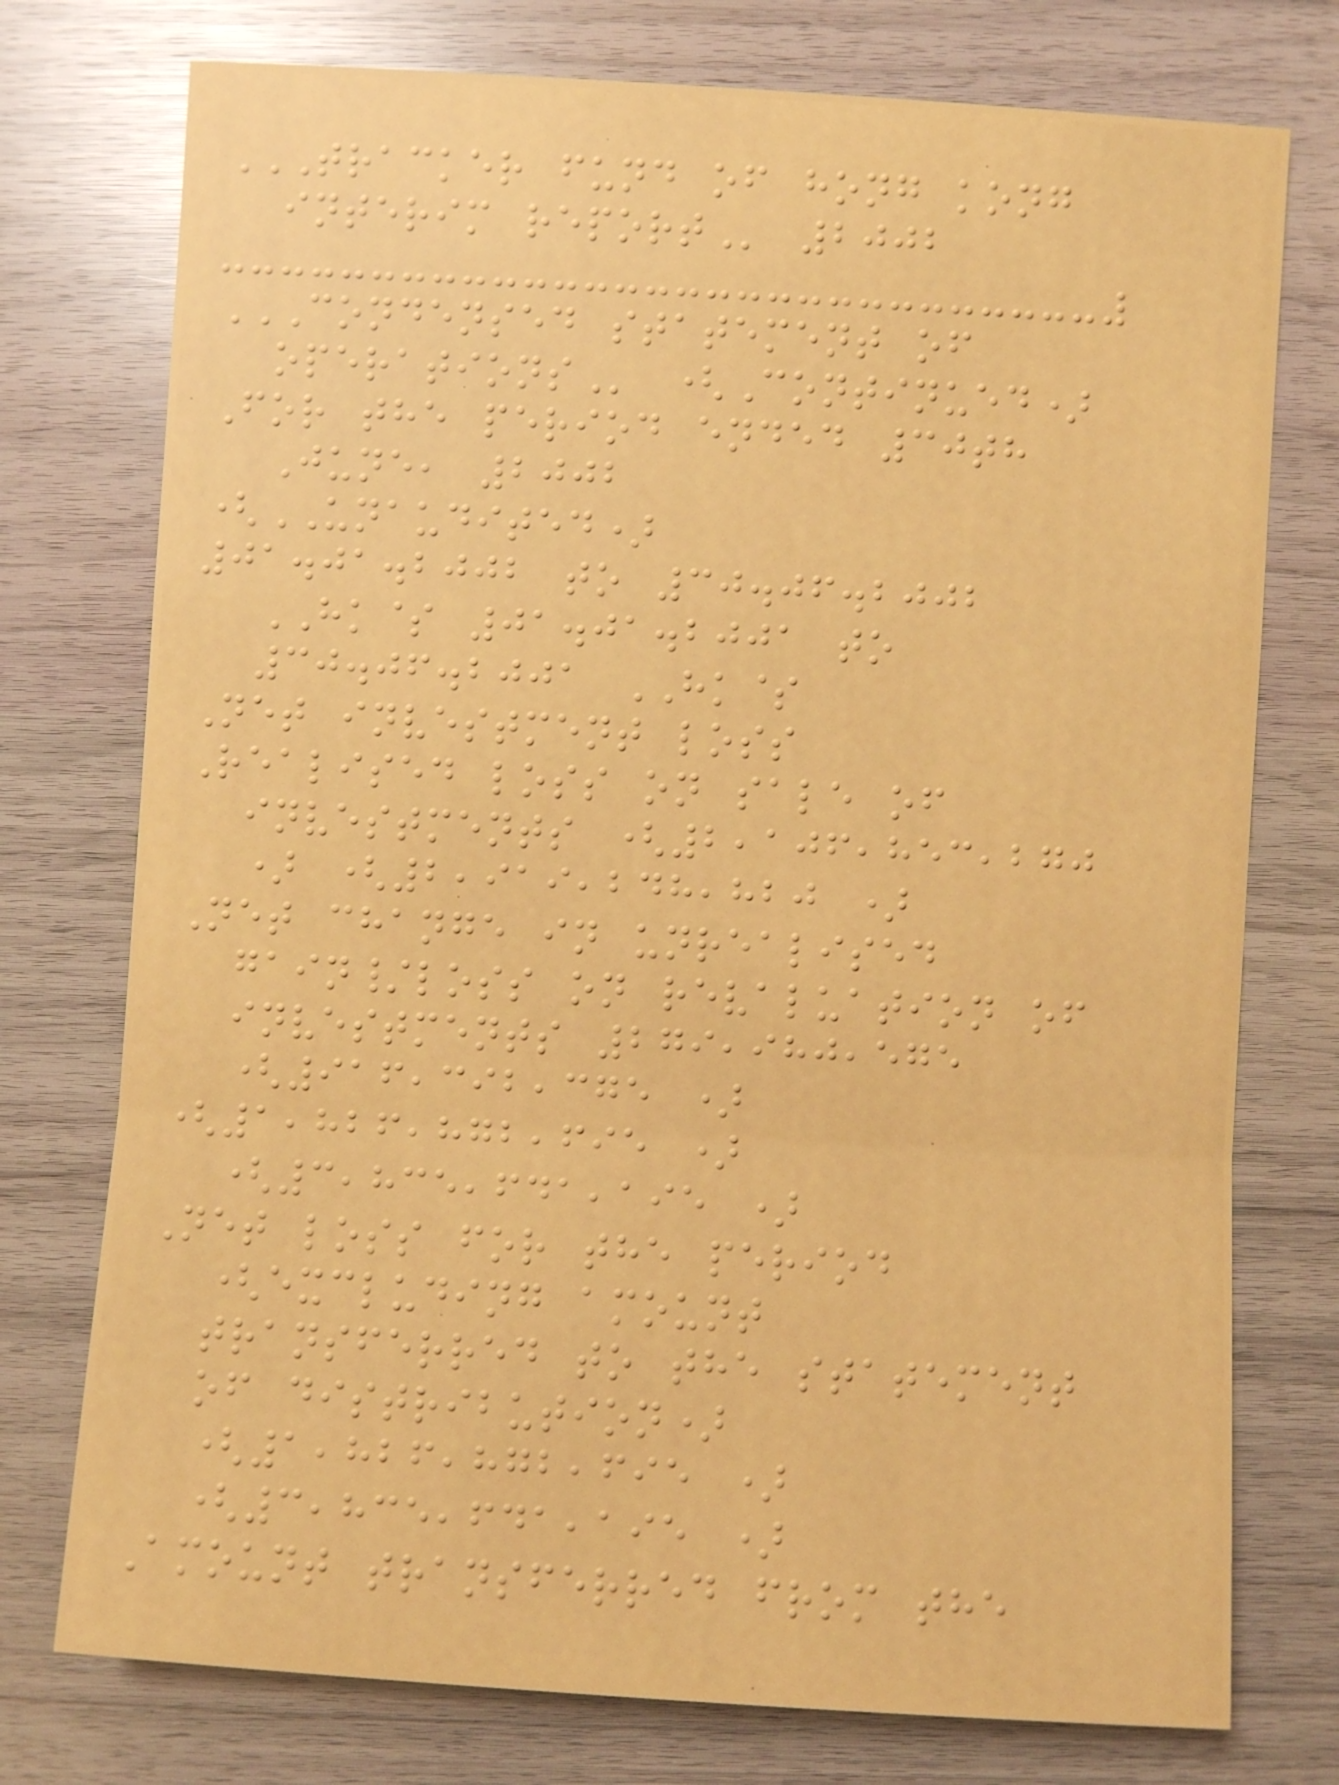TRACKER FUND OF HONG KONG
INTERIM REPORT 2002
CONDENSED STATEMENT OF
OPERATIONS (Continued)
For the period ended 30th
June, 2002
(UNAUDITED)
01.01.2002 to 30.06.2002
HK$ 01.01.2001 to
30.06.2001 HK$
Net investment loss
Realised loss on sale of
investments (2,106,853,270
) (2,919,248,820 )
Net change in unrealised
gain/loss on revaluation of
investments 279,980,575
(916,392,375 )
(1,826,872,695 )
(3,835,641,195 )
Net loss for the period
(excluding amount
transferred to the statement
of distribution)
(1,826,872,695 )
(3,835,641,195 )
Amount transferred from the
